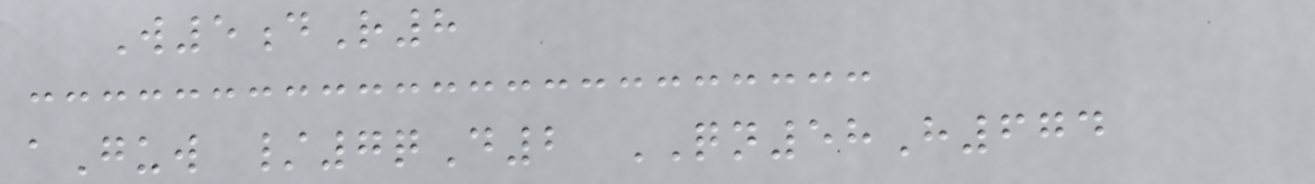W5dR8
aGuw /7qD2 QN58H674
